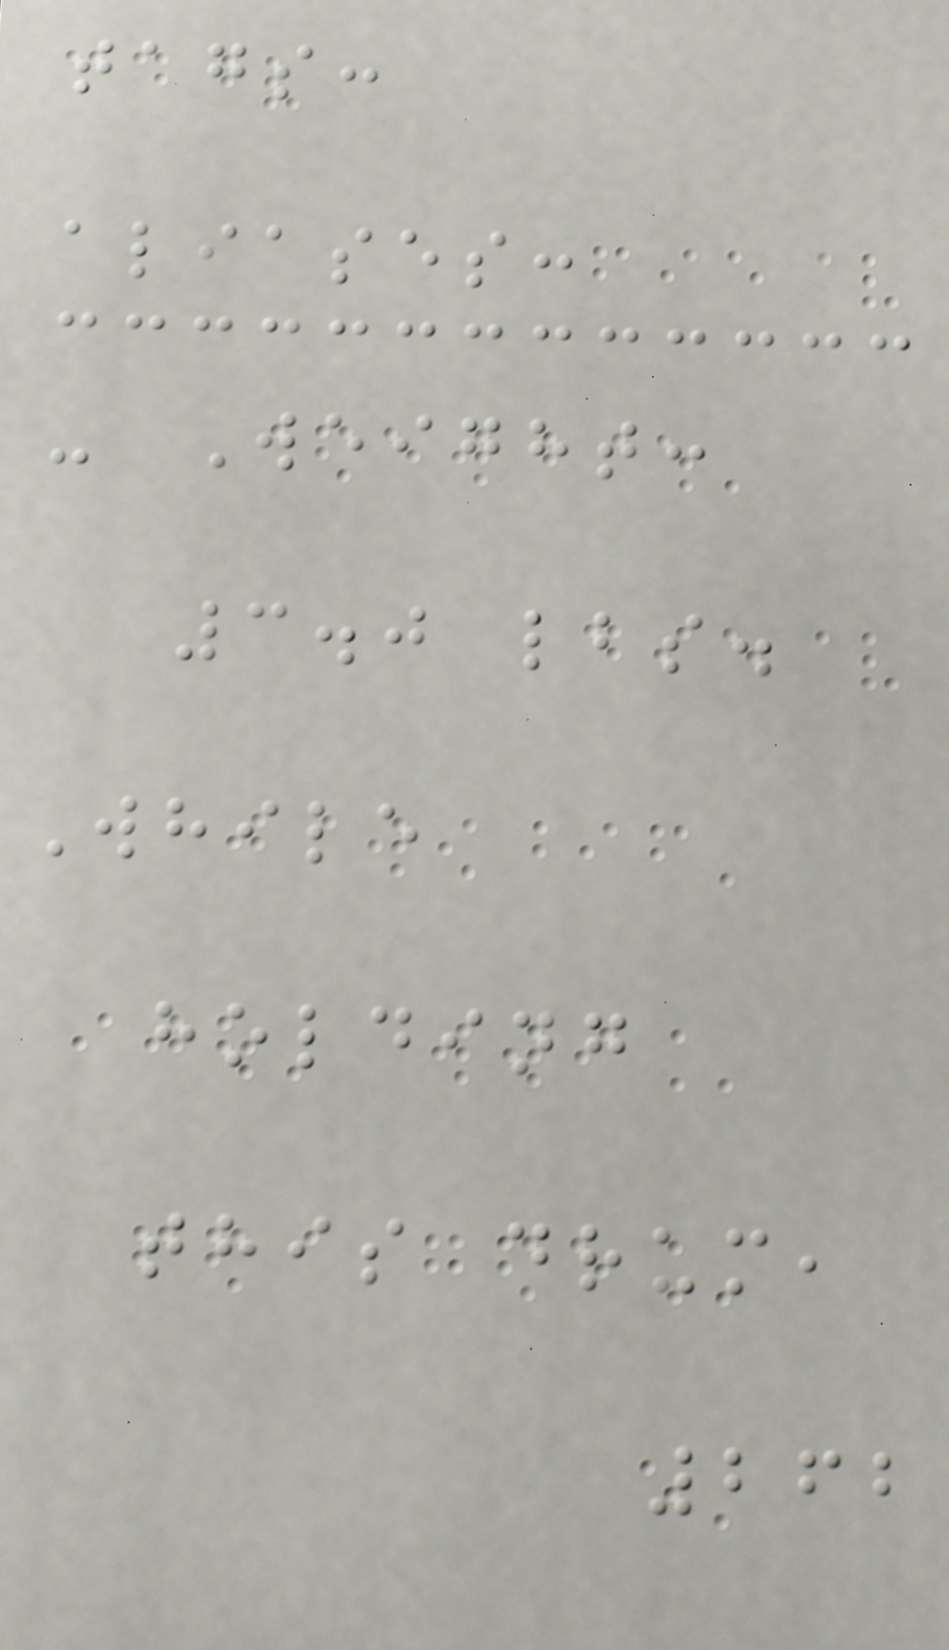tags:
aliases:
- Weight:
3.0 lbs.
While
holding
this drum,
262
